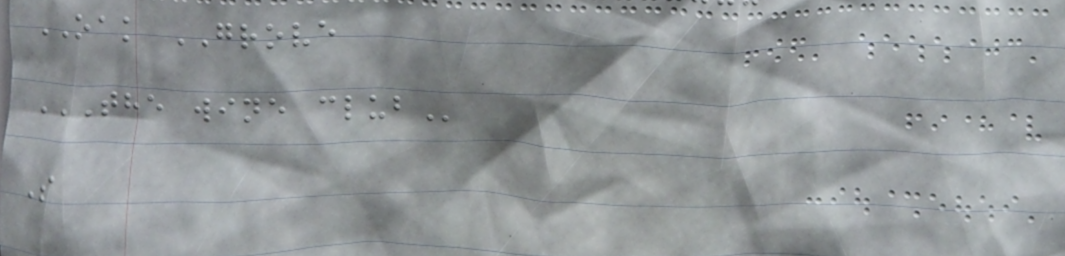OAK GROVE
THE WINE CLUB
S
